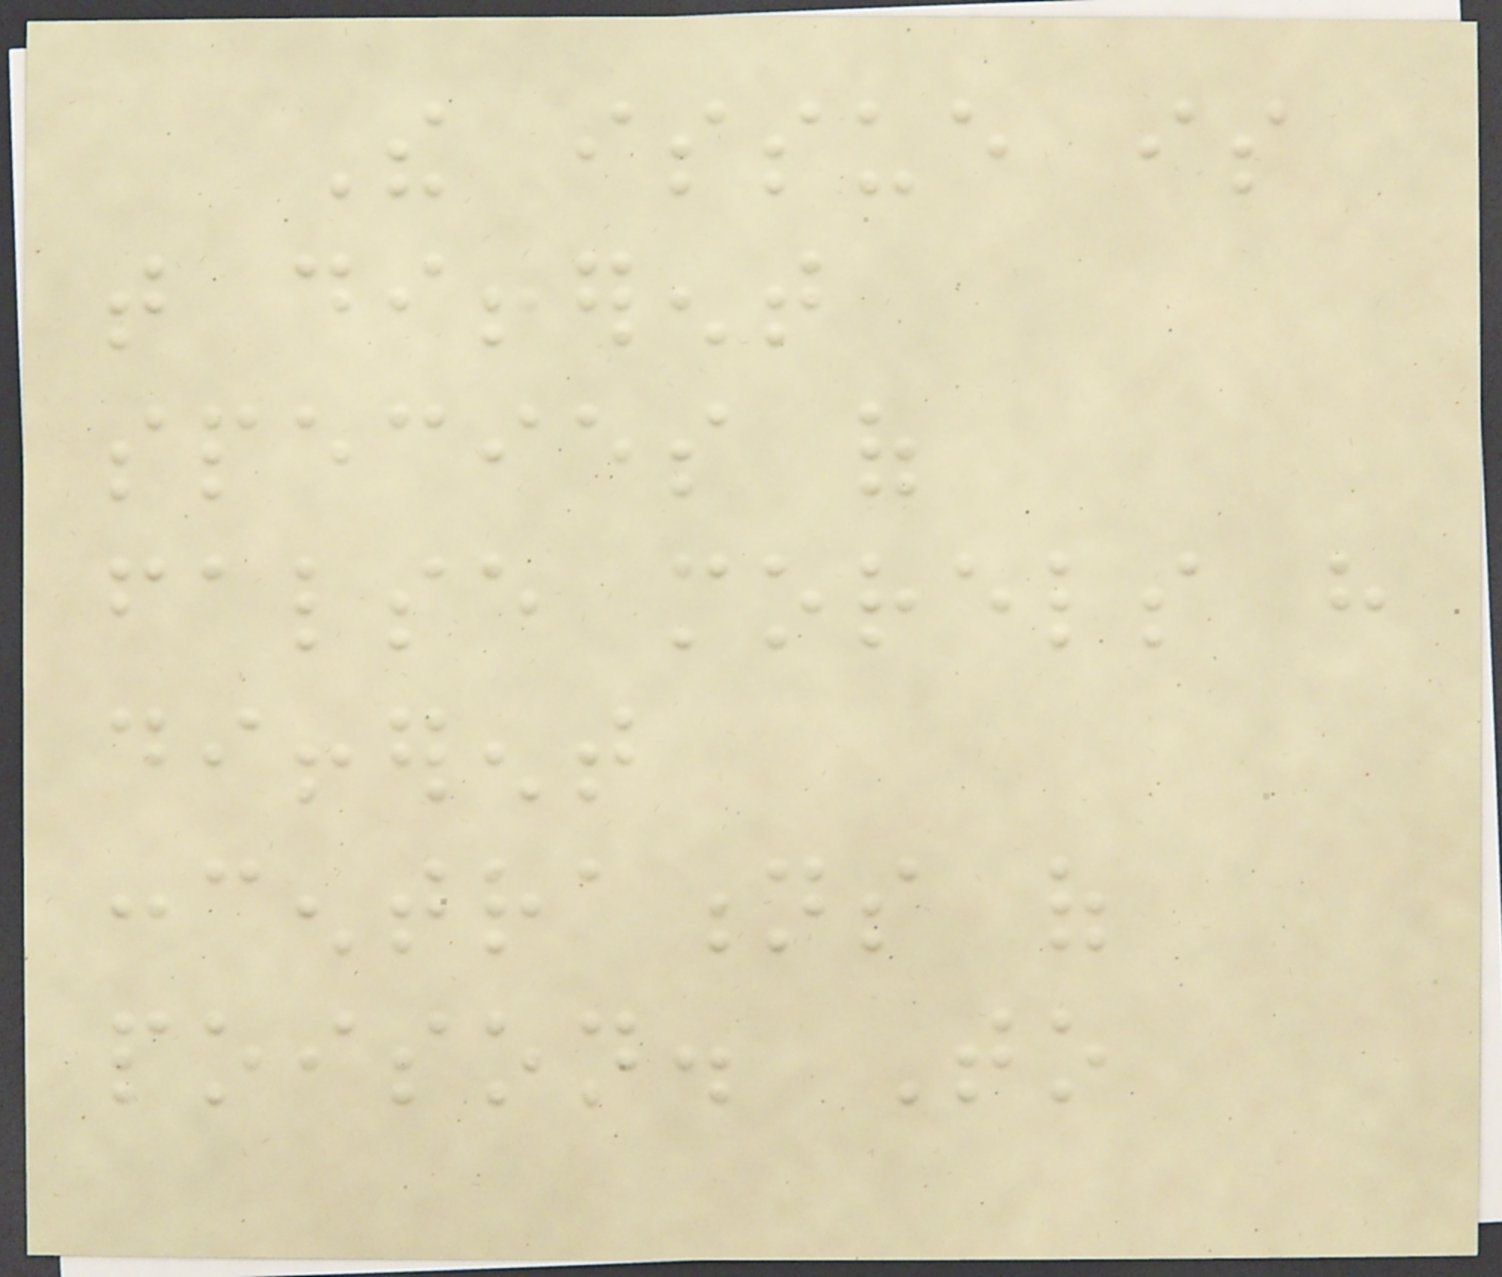The issue is
that different
species of
false morels have
different
concentrations of
poison. To
